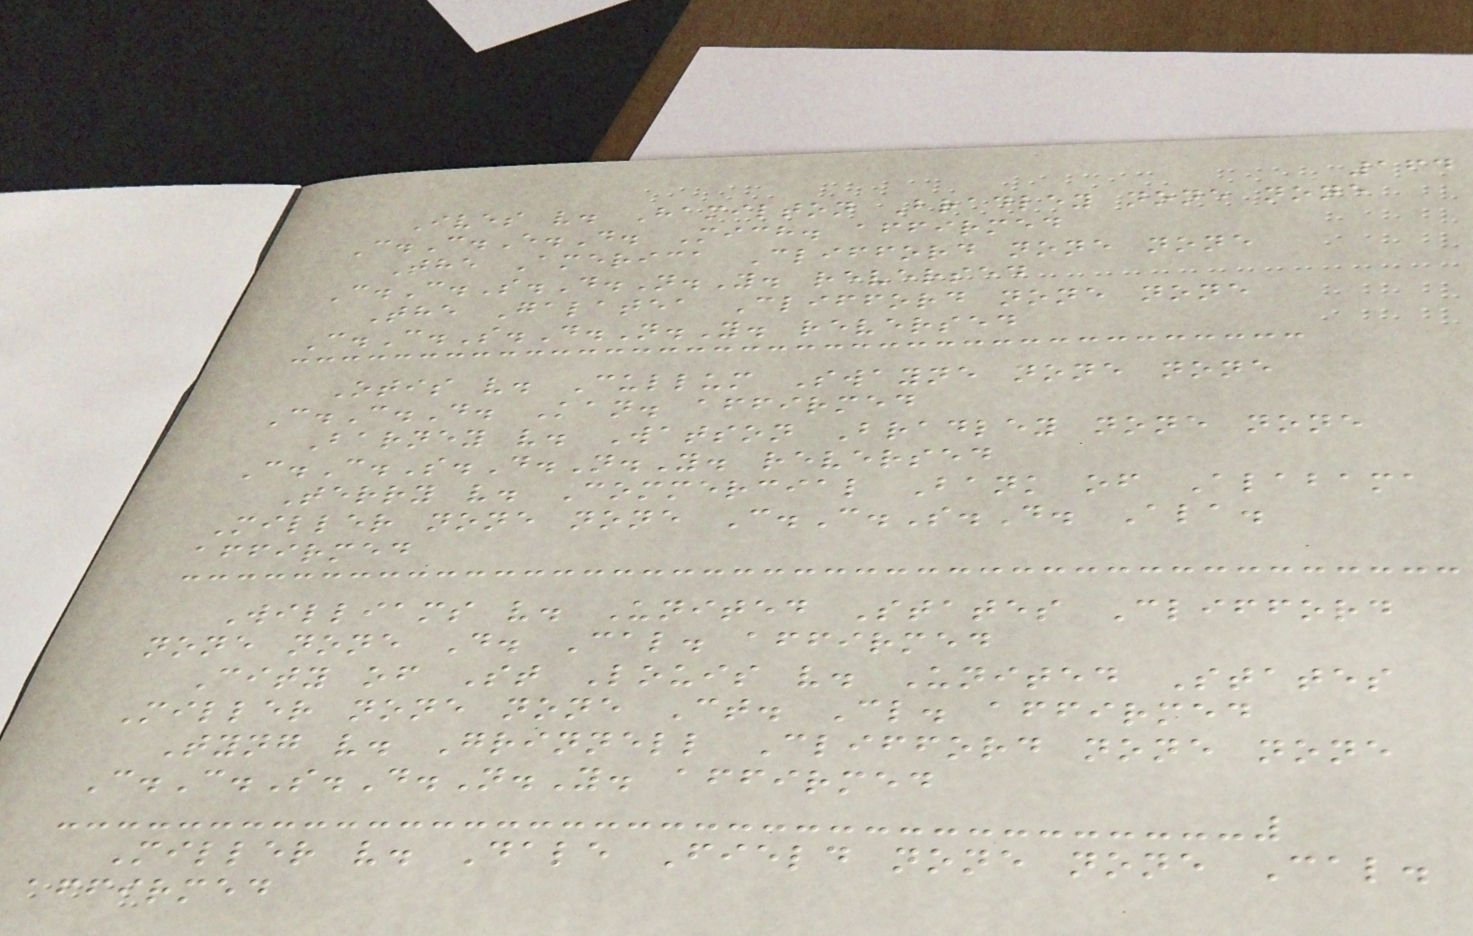164
Ives v. Hamilton Bradley none none
C.C.E.D. Mich. affirmed
The America Clifford none none
C.C.S.D.N.Y. reversed
The Galatea Clifford none none
C.C.S.D.N.Y. reversed
Otis v. Cullum Swayne none none
C.C.D. Kan. affirmed
Barney v. Watson Bradley none none
C.C.S.D.N.Y. reversed
Terry v. Commercial Bank of Alabama
Miller none none C.C.S.D. Ala.
affirmed
Williams v. United States Clifford
none none D. Cal. affirmed
City of St Louis v. United States
Miller none none Ct. Cl. affirmed
Tyng v. Grinnell Clifford none none
C.C.S.D.N.Y. affirmed
Miller v. Dale Field none none Cal.
affirmed
